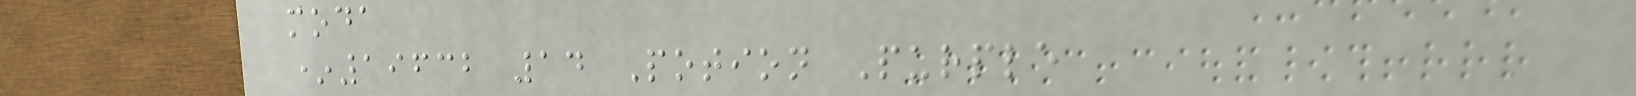moda
*19632 14 Potion Purple
